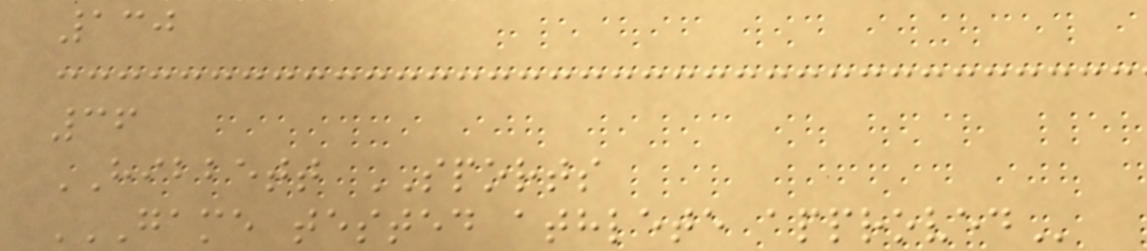130
36
HIBBETT SPORTS
GAME TESTED ATHLETE APPROVED
